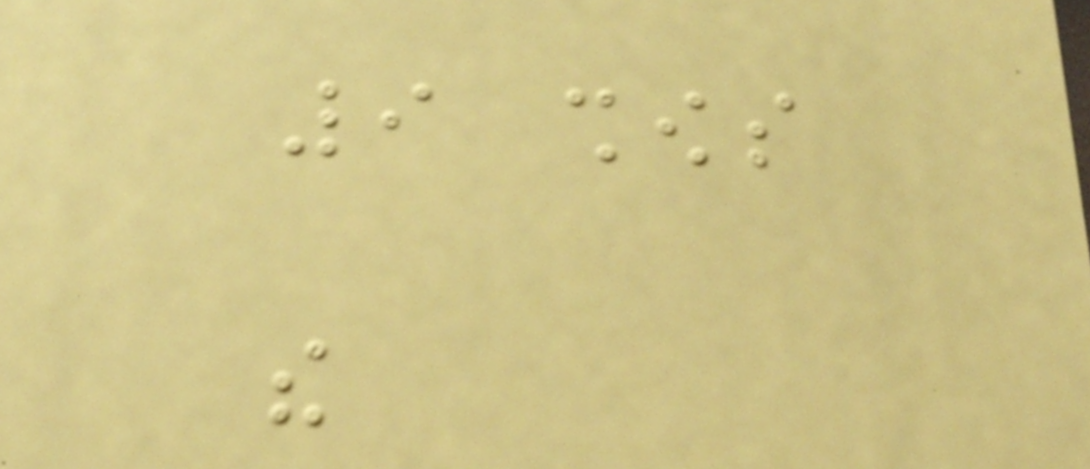9 shows
the
